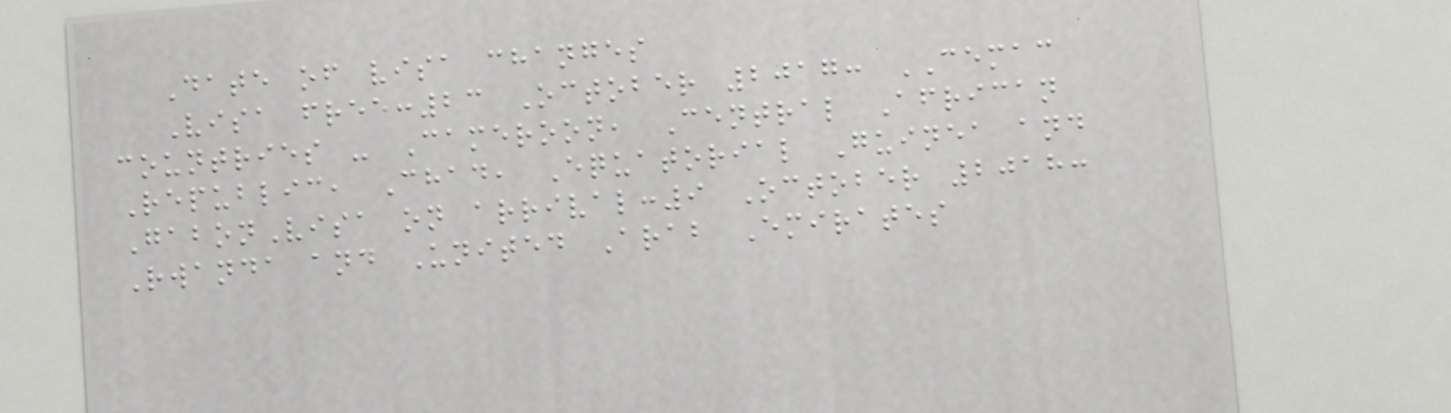Date of visa changes
Visa free:23 October 2017: CEMAC
countries - Cameroon, Central African
Republic, Chad, Equatorial Guinea and
GabonVisa on arrival:9 October 2018:
Rwanda and United Arab Emirates
